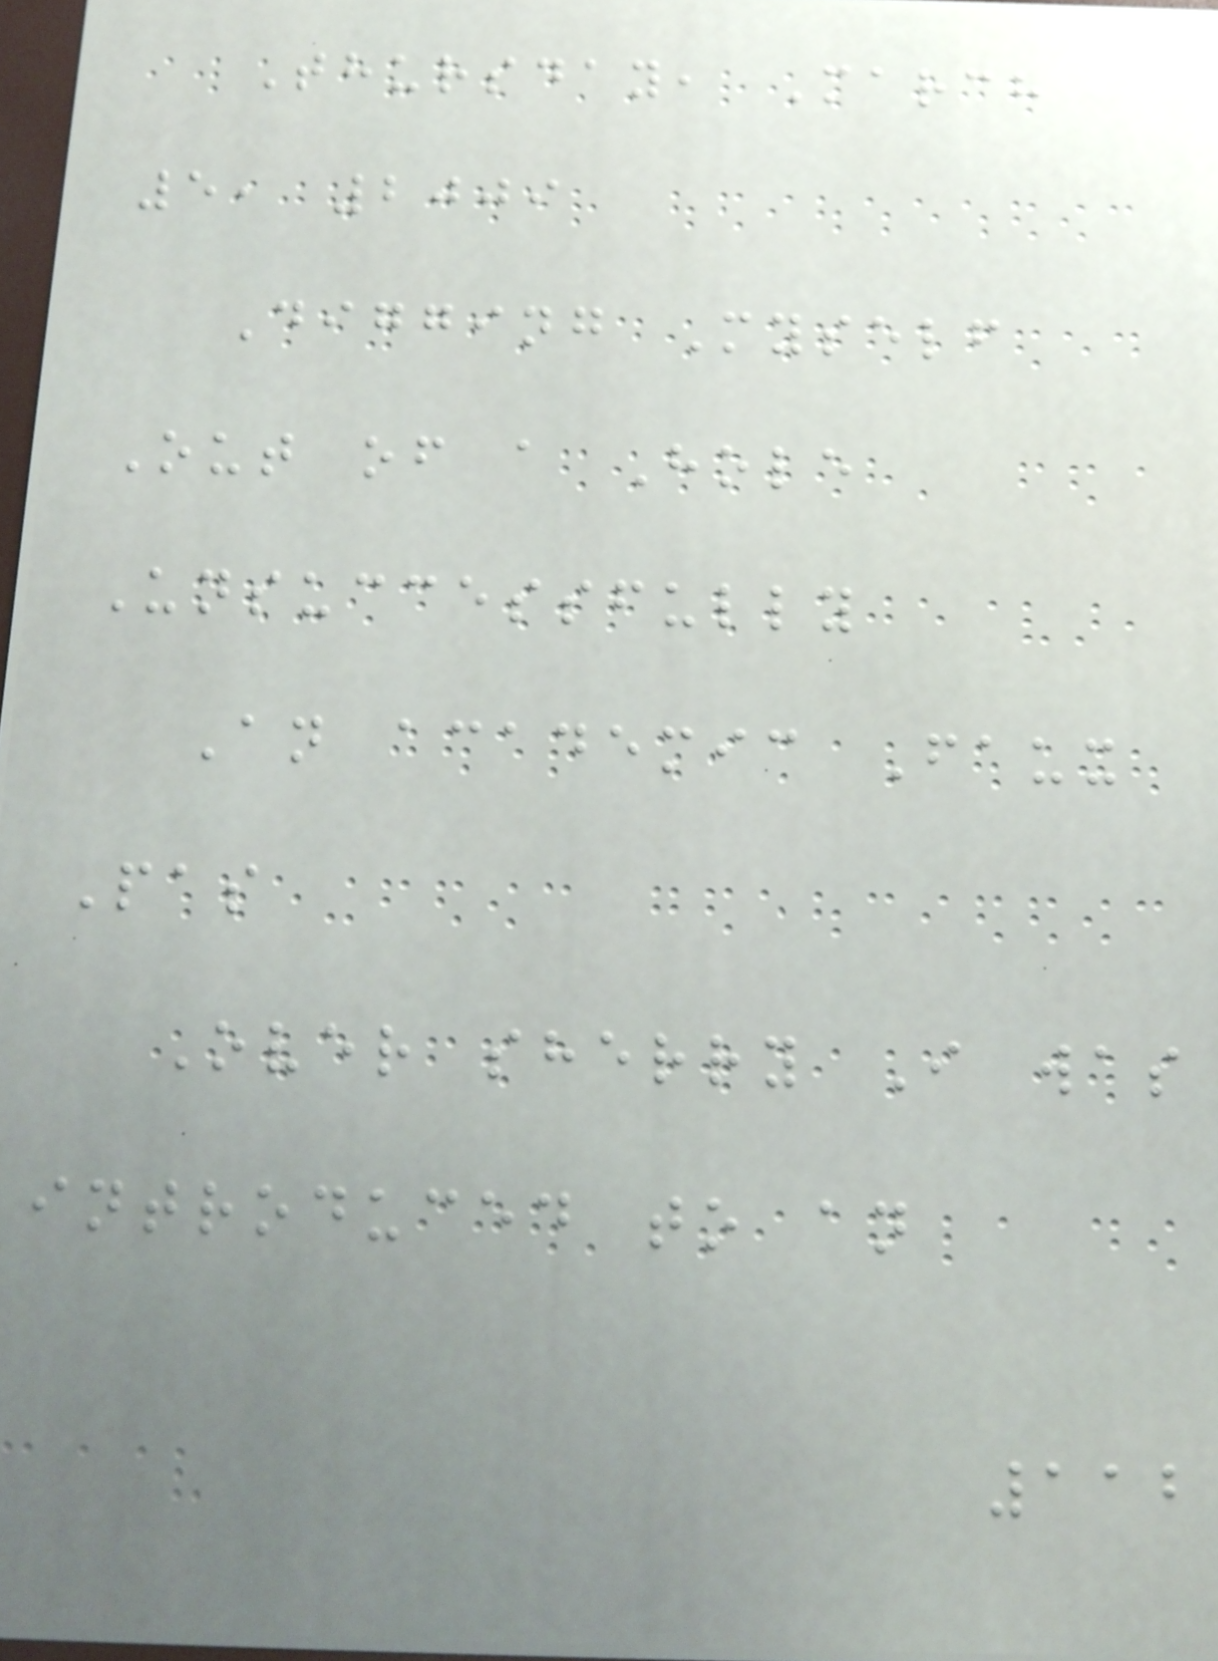Thursday, March
5, 2009
Digging Myself
Out of a Hole
Unsuccessfully
An academic Faux
Pas
Over sherry I was
introduced to an
112
